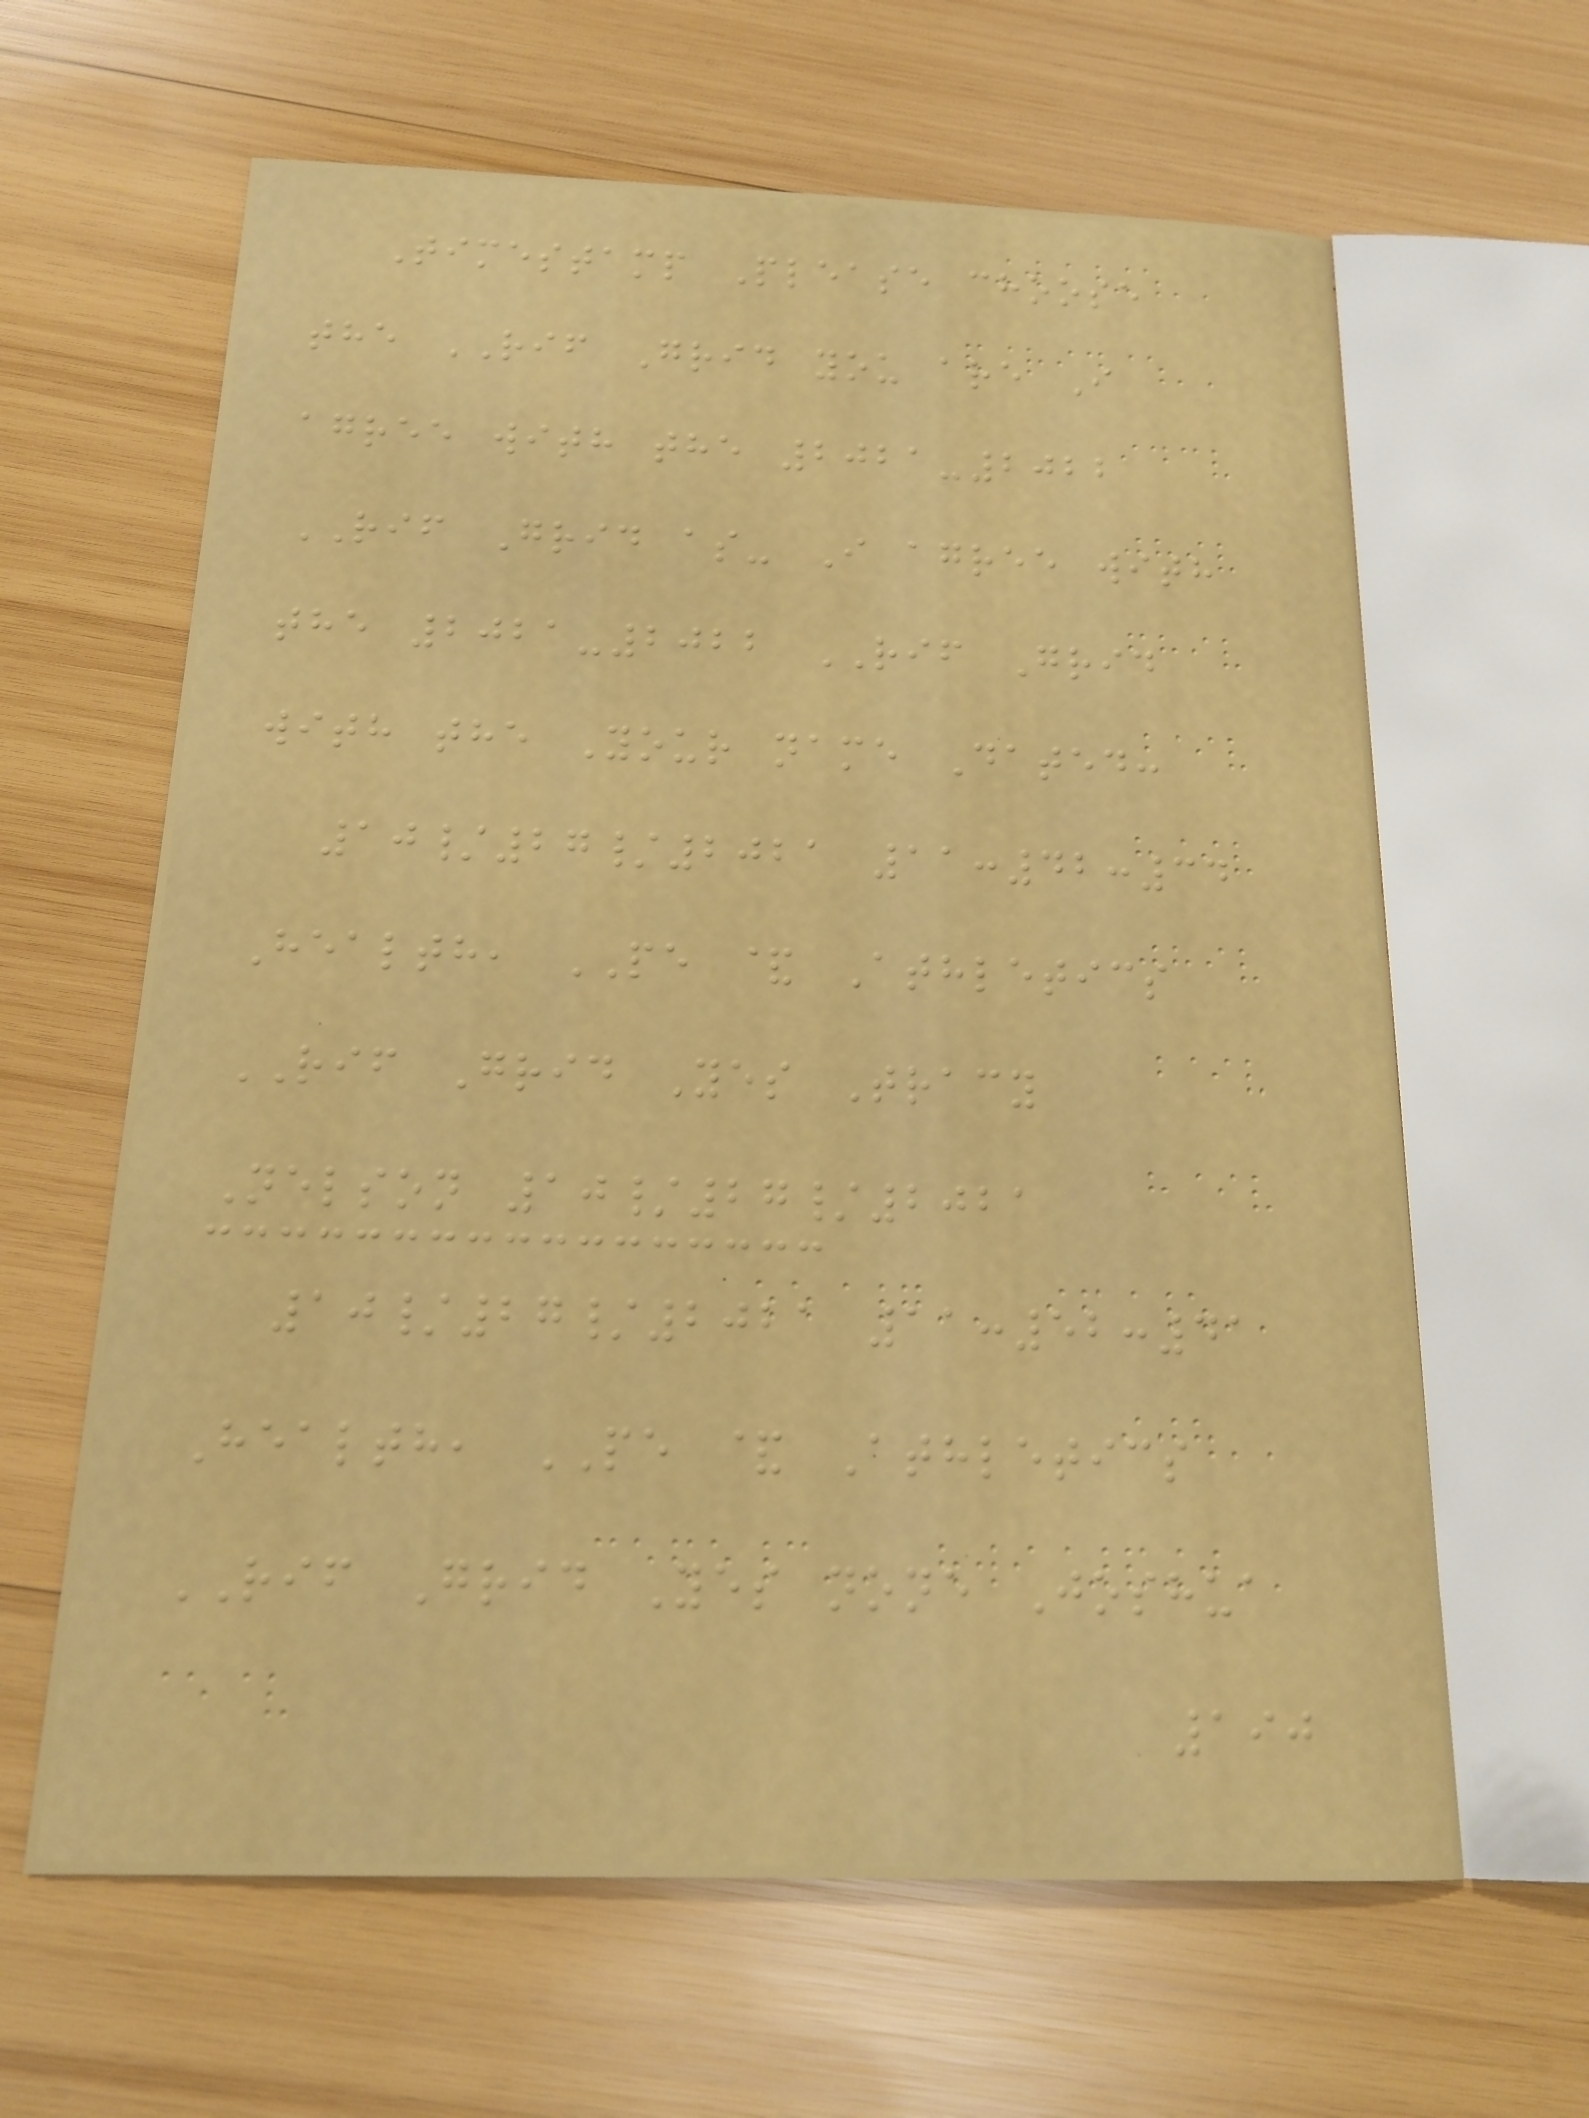Timestamp Please choose
the RIF Grid you are I
agree with the 2021-2022
RIF Grid as- I agree with
the 2021-2022 RIF Grid
with the Your name Dated:
10/27/2021 11:42:34
Health, PE & Athletics
RIF Grid Yes Tracy
Nelson 10/27/2021
10/27/2021 11:52:41
Health, PE & Athletics
RIF Grid Yes none Joshua
190
